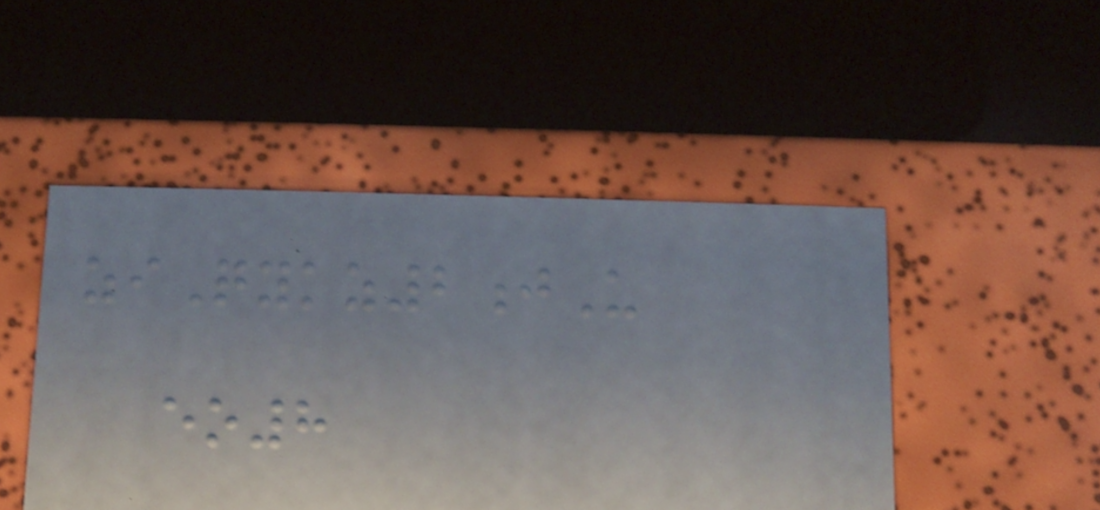ziQykz2jU
eo8
